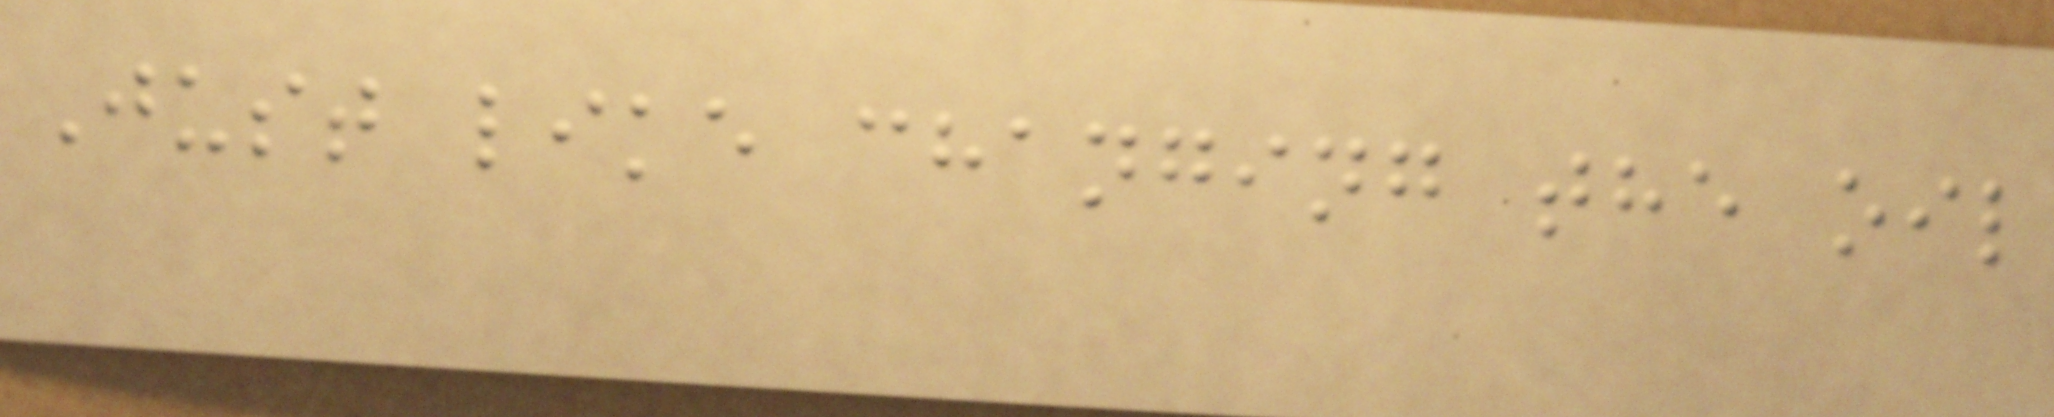Just like changing the oil
